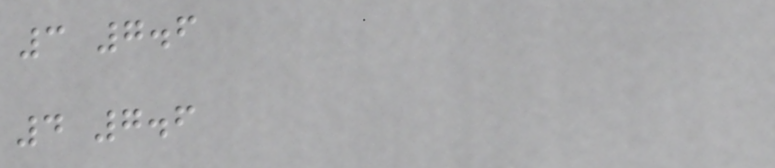3 7.6
4 7.6
